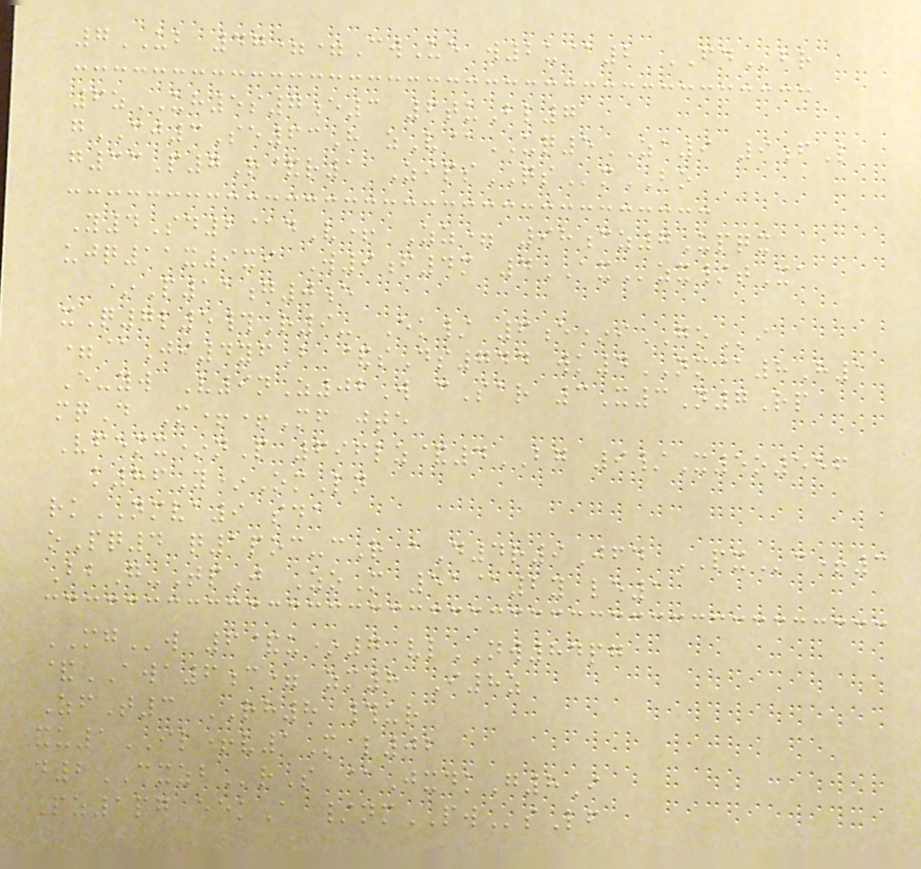7UB 47==CwUe w2u@2 FDbr
6zUH5s7e3 6tuBl7
gCJ3Se63H zV@UQ5ZA9 9fL
g33P7R&r1 ZipsQSmBO
Y4Sd2@dV+ Zz= 98cz7Upqx
ujq11x9xi W9f4m 4AXzx/tXa
*P11g0e
xQ7l5#R9- Ek/ 6e*iGOi
=@Ji4yfB &sDs744 wk4NM@8H1
E-yw V9nZ02W cSar 3X3N7Rp
mqD M++Mf jte
Vfemx*nP 696lz&4BG 9/X5o556
k86Y*OmLn
rkNMVA9 sda
oPq4 q1poc-cR aD4r9Jfd PXc+3
BbG-TpJ ZoM 51@2y le1
MGw 6&u*7 vlNW84pg
&AWA6c= zm8 I8z
ZfT3 RH8 #ur
xu1IL+v1M l02
d2CXZBrS @JxdkG8I
Pz1pg eekA /nmPWsLf
